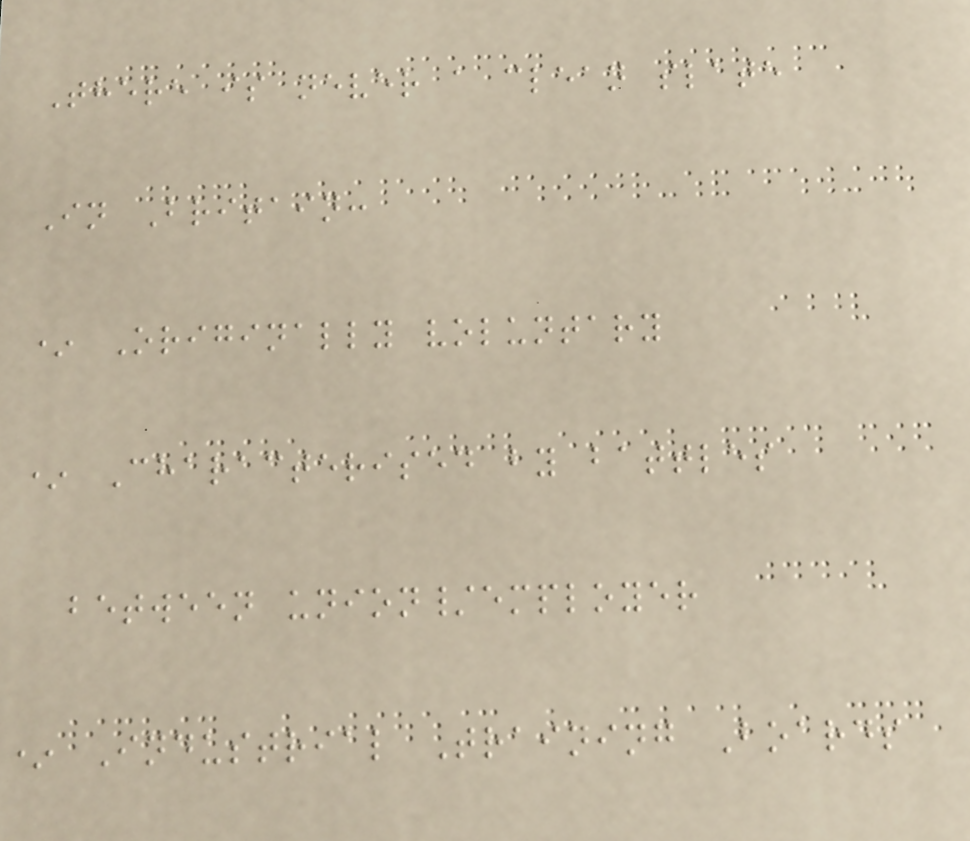There is never a clean slate
In Britain:
* Originally voluntary
* Characterised by battles
between union/employer
* Industrial Training Boards
